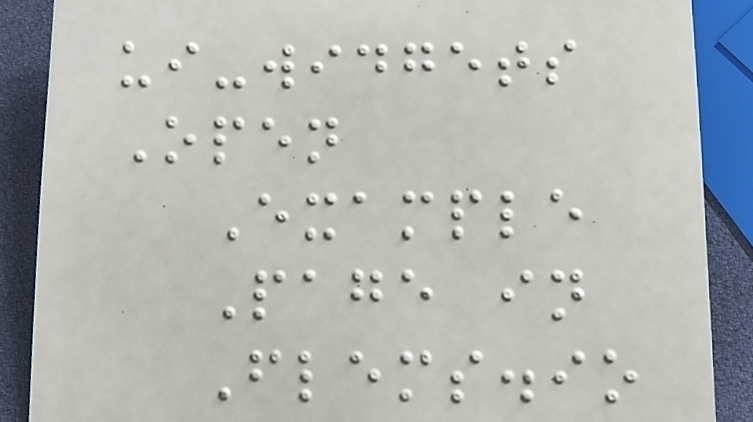ui-widgets
Open
Example
Page in
Flems.io
